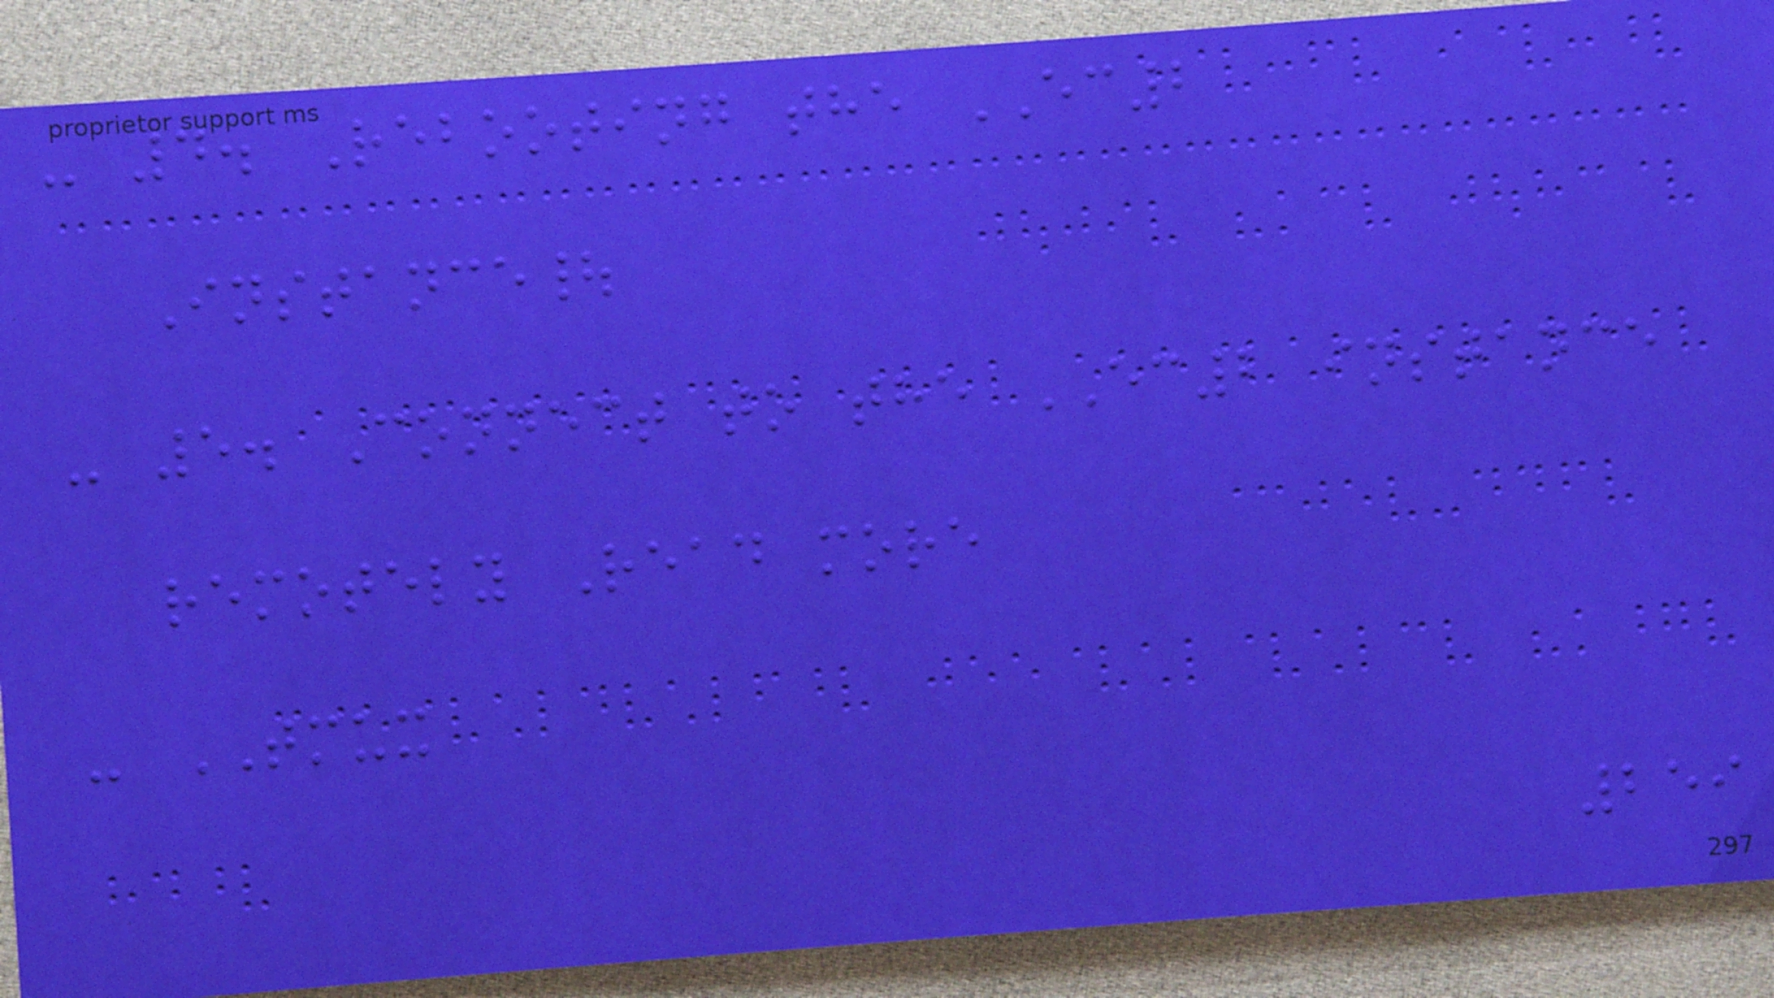- 4. Rebooting the EC2
Instance|
- 5. Connect to the EC2 instance
remotely Read more
- TMUX
259
